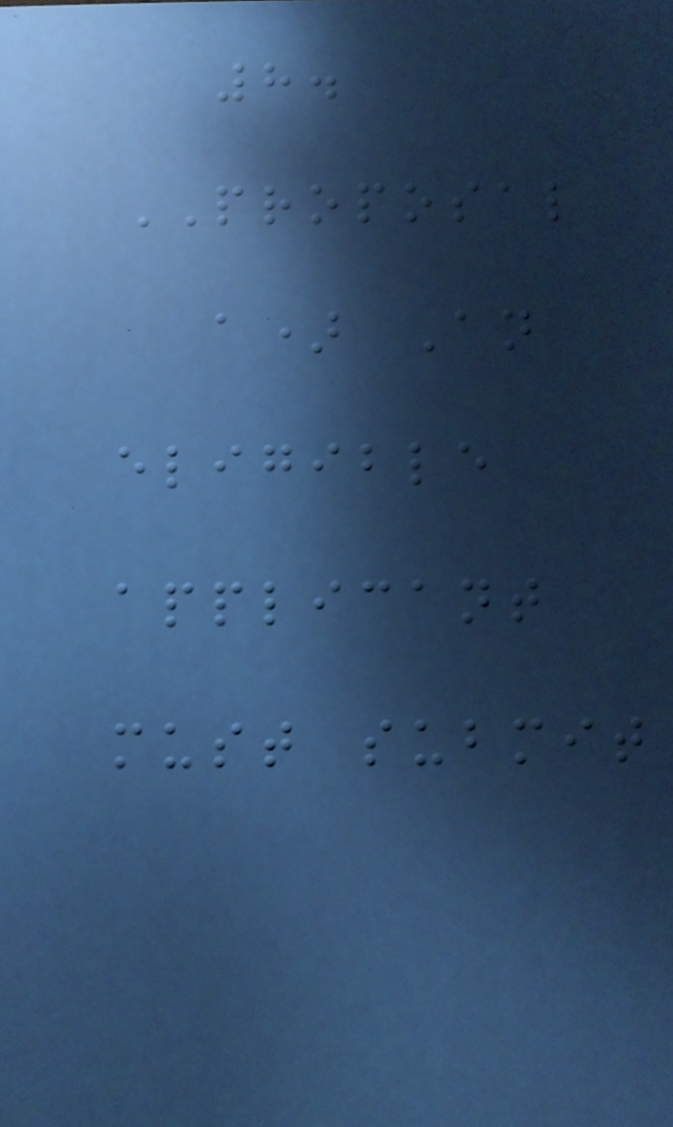8.
PROPOSAL
a) An
eligible
applicant
must submit
